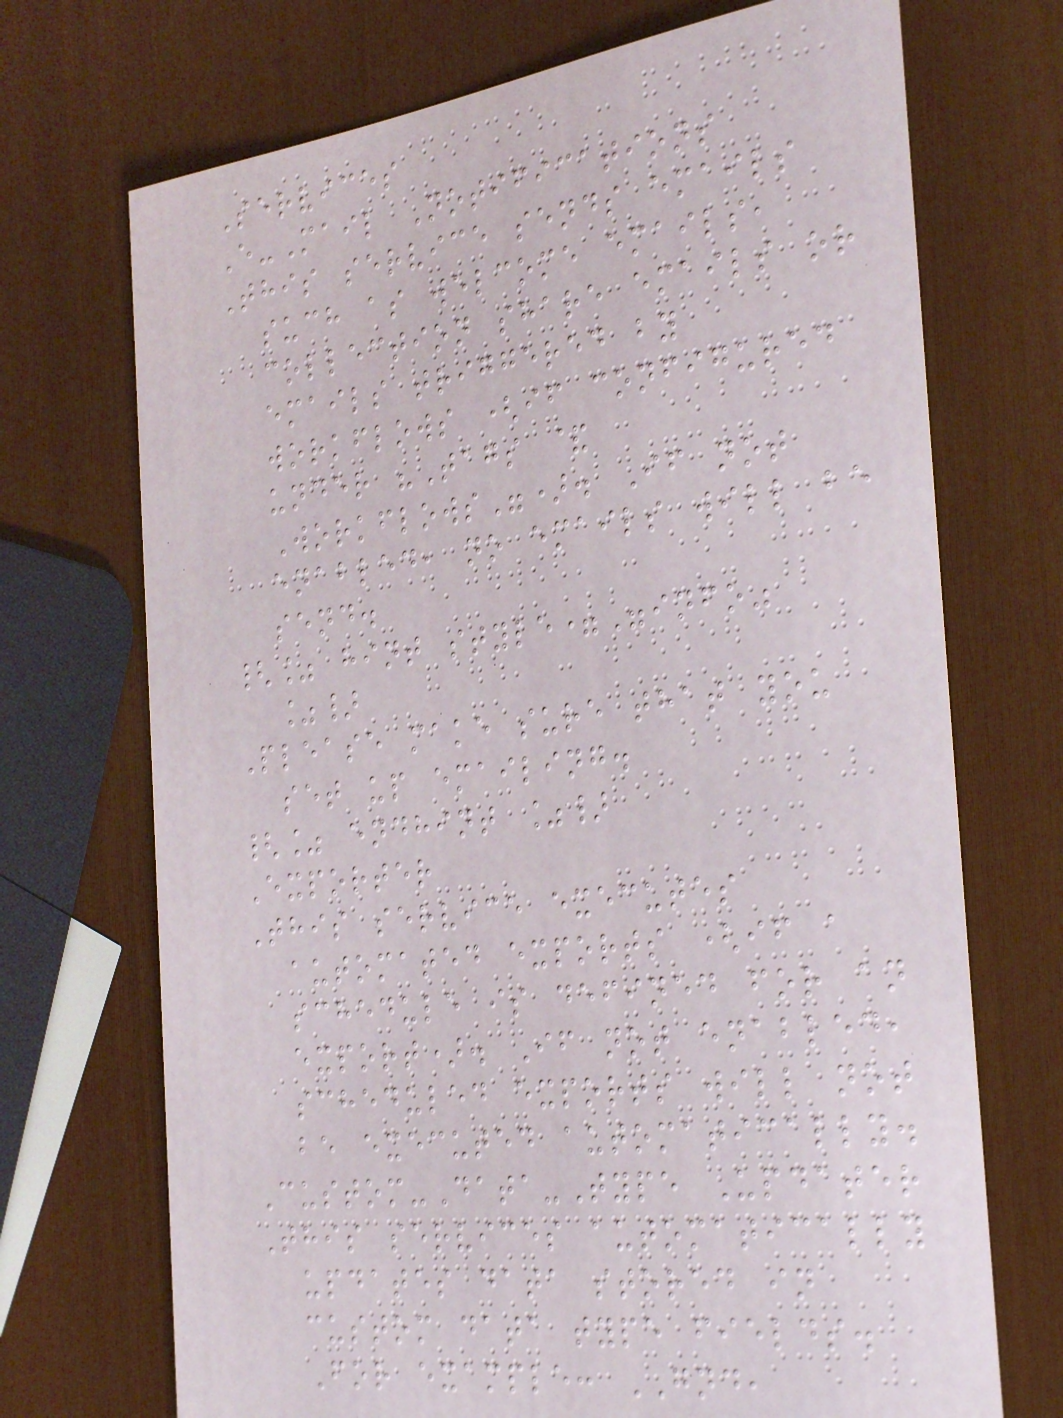Services
E-Mail Notifications
This service sends emails
such as welcome emails,
collection share emails or
emails triggered by
workflows (if configured
under "Tags &
Workflows"). If not
enabled, no emails will be
send.
{% hint style="info"
%}
Please make sure that you
set up emailing.
{% endhint %}
Exporter
This service executes
automated exports (if a
schedule is defined for an
export). If not enabled,
scheduled exports will not
be executed automatically.
Custom-Data-Type Updater
This services automatically
updates data stored in
custom data type fields.
For example: GND,
